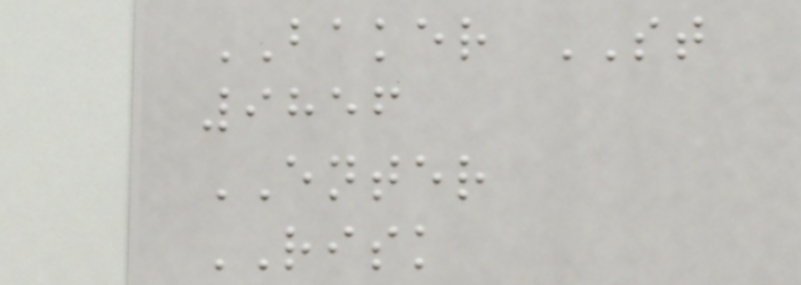BAKER ST
9856
ENTER
RISK
